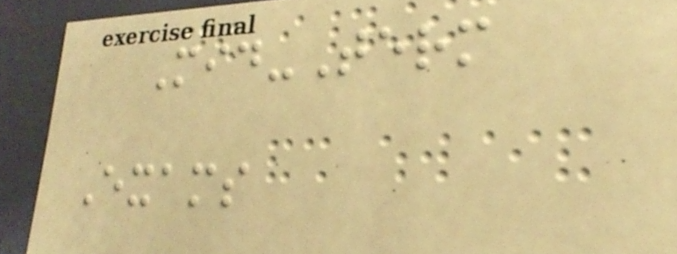Mid-Term
Exams
